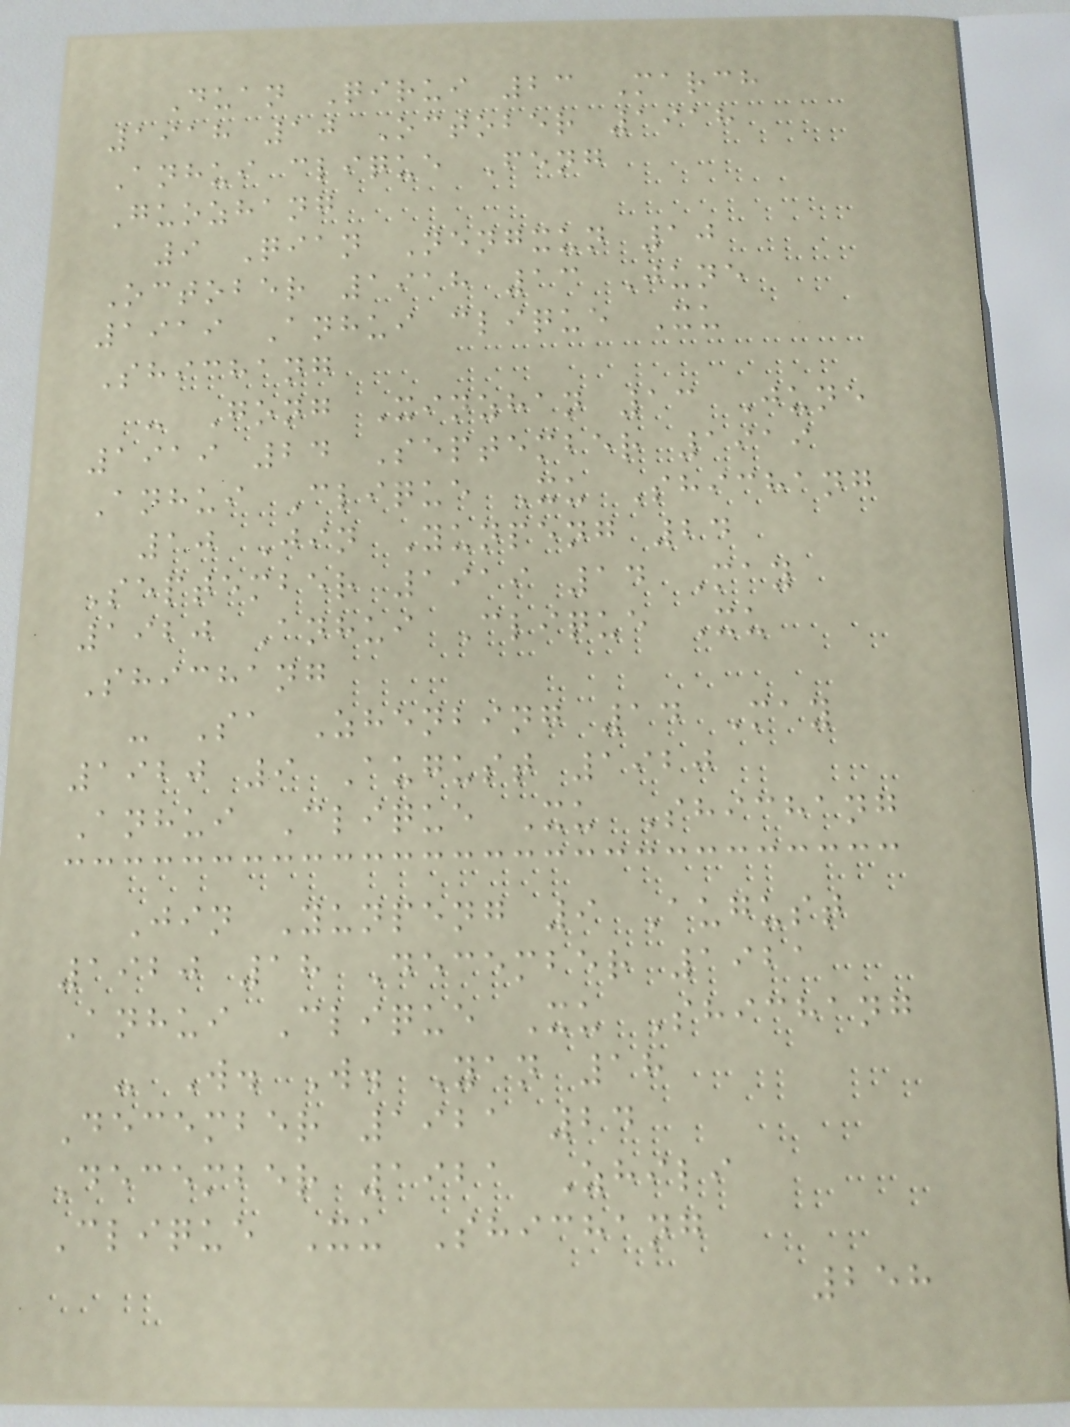Duan Qirui 23 March
1918 10 October 1918
Anhui clique Feng
Guozhang
9 Qian Nengxun 10
October 1918 13 June
1919 Anhui clique Xu
Shichang
- Gong Xinzhan 13 June
1919 24 September 1919
Anhui Clique Xu Shichang
10 Jin Yunpeng 24
September 1919 14 May
1920 Anhui Clique Xu
Shichang
- Sa Zhenbing 14 May
1920 9 August 1920
Anhui Clique Xu Shichang
Jin Yunpeng 9 August
1920 18 December 1921
Anhui Clique Xu Shichang
- W. W. Yan 18
December 1921 24
December 1921 Zhili
Clique Xu Shichang
258
